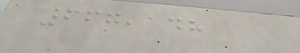667,148
